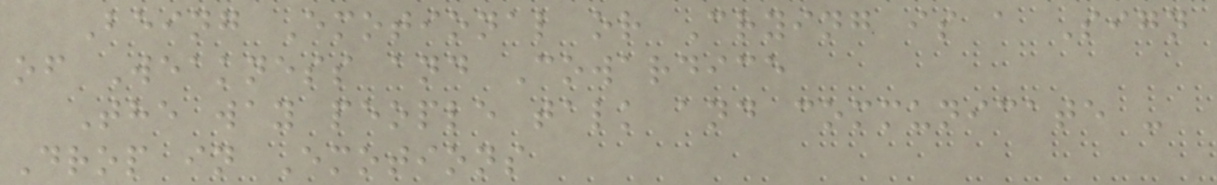Being Emotional or Crying is a Sign
of Weakness and Cowardice
The way people talk and communicate -
Drop in Emotions
